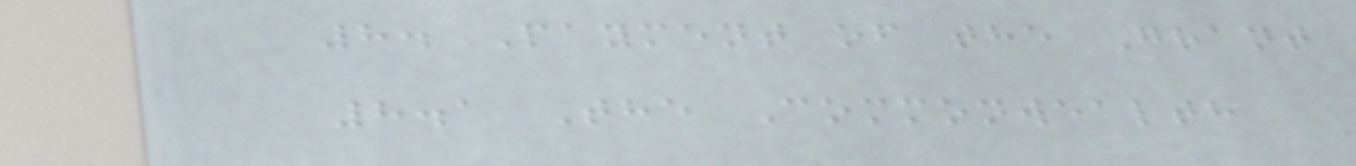8. Payment of the Grant
8.1 The Commonwealth
